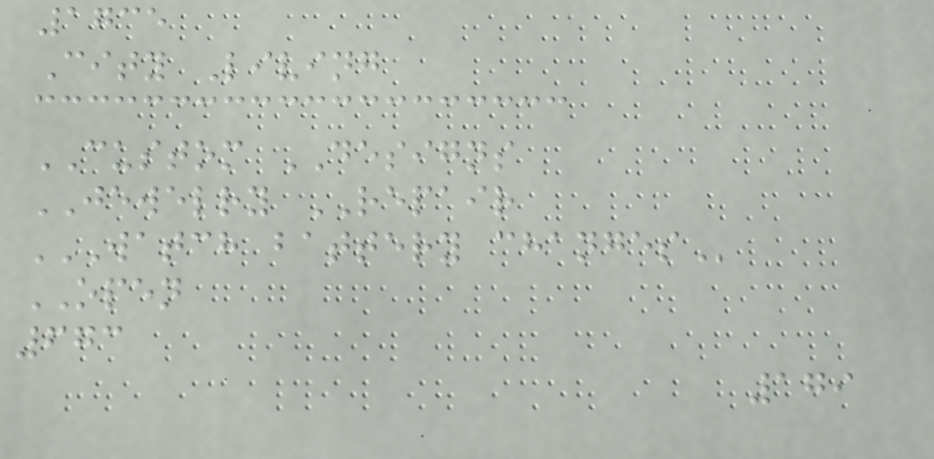1735
City Living
CUSTOM DESIGNS
JEWELRY REPAIR
WATCH BATTERY CHANGES
OPEN
673
179
